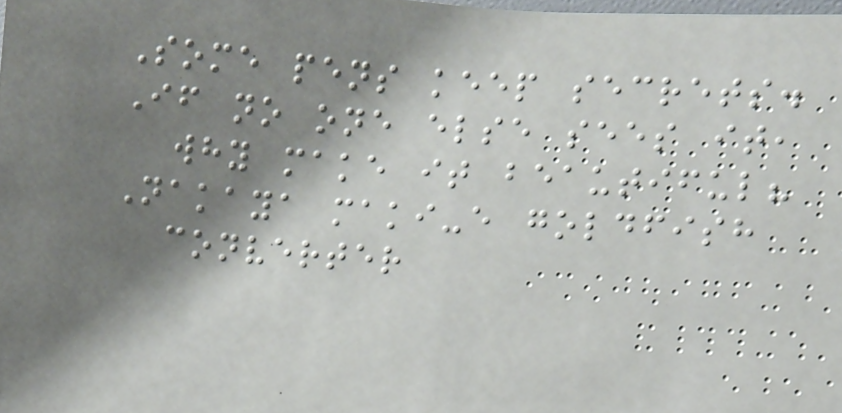Some pens keep secrets.
If no one else sees it,
why make it beautiful?
Nakaya maki-e goldfish
converter
